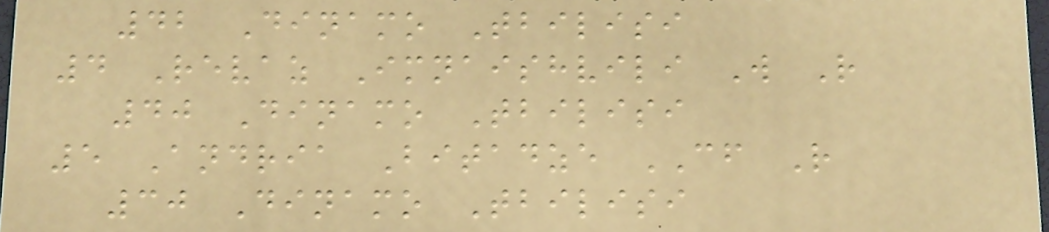42 Dinamo Tbilisi
4 Revaz Imnaishvili W R
40 Dinamo Tbilisi
5 Andria Bitadze CF R
30 Dinamo Tbilisi
